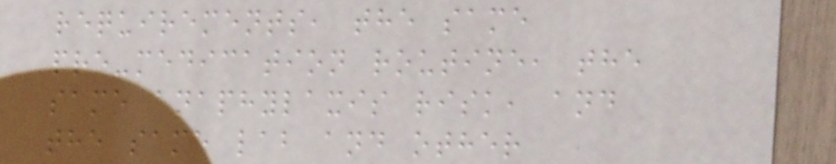requirements, the same
pre-medication routine, the
same anaphylaxis risk, and
the same lab and other
